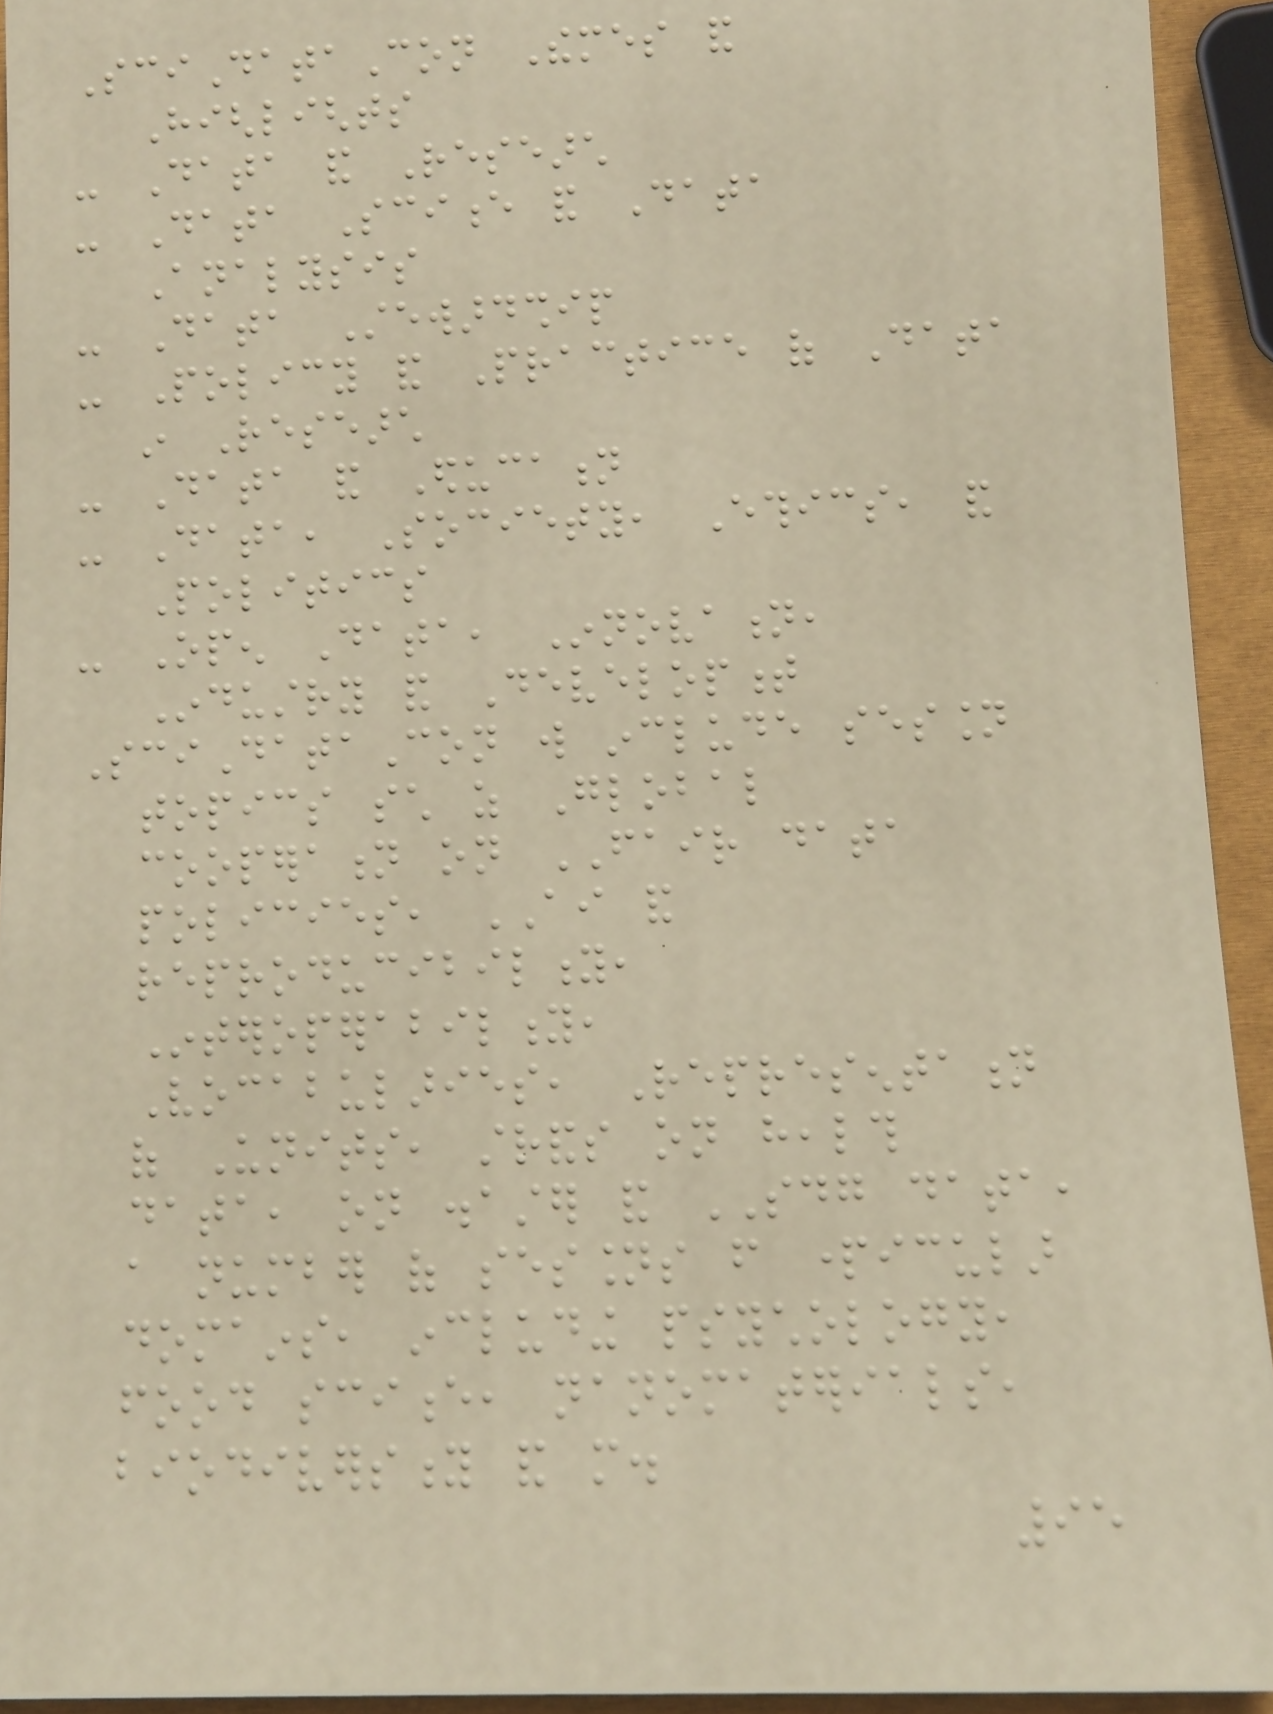SciDataCon Themes and
Highlights
- Data and Research
- Data Science and Data
Analysis
- Data Stewardship
- Policy and Practice of Data
in Research
- Data and Education
- Data, Society, Ethics, and
Politics
- Open Data, Innovation,
Industry and Development
SciDataCon will include session
topics such as Global
cooperation on FAIR data
policies, AI and
reproducibility,
Interoperability,
Vocabularies, Representation
of Units, strands on health
data, on disaster and SDG data,
a number of sessions from particular
domains, including psychology,
food science, nanomaterials,
biodiversity and more.
95
